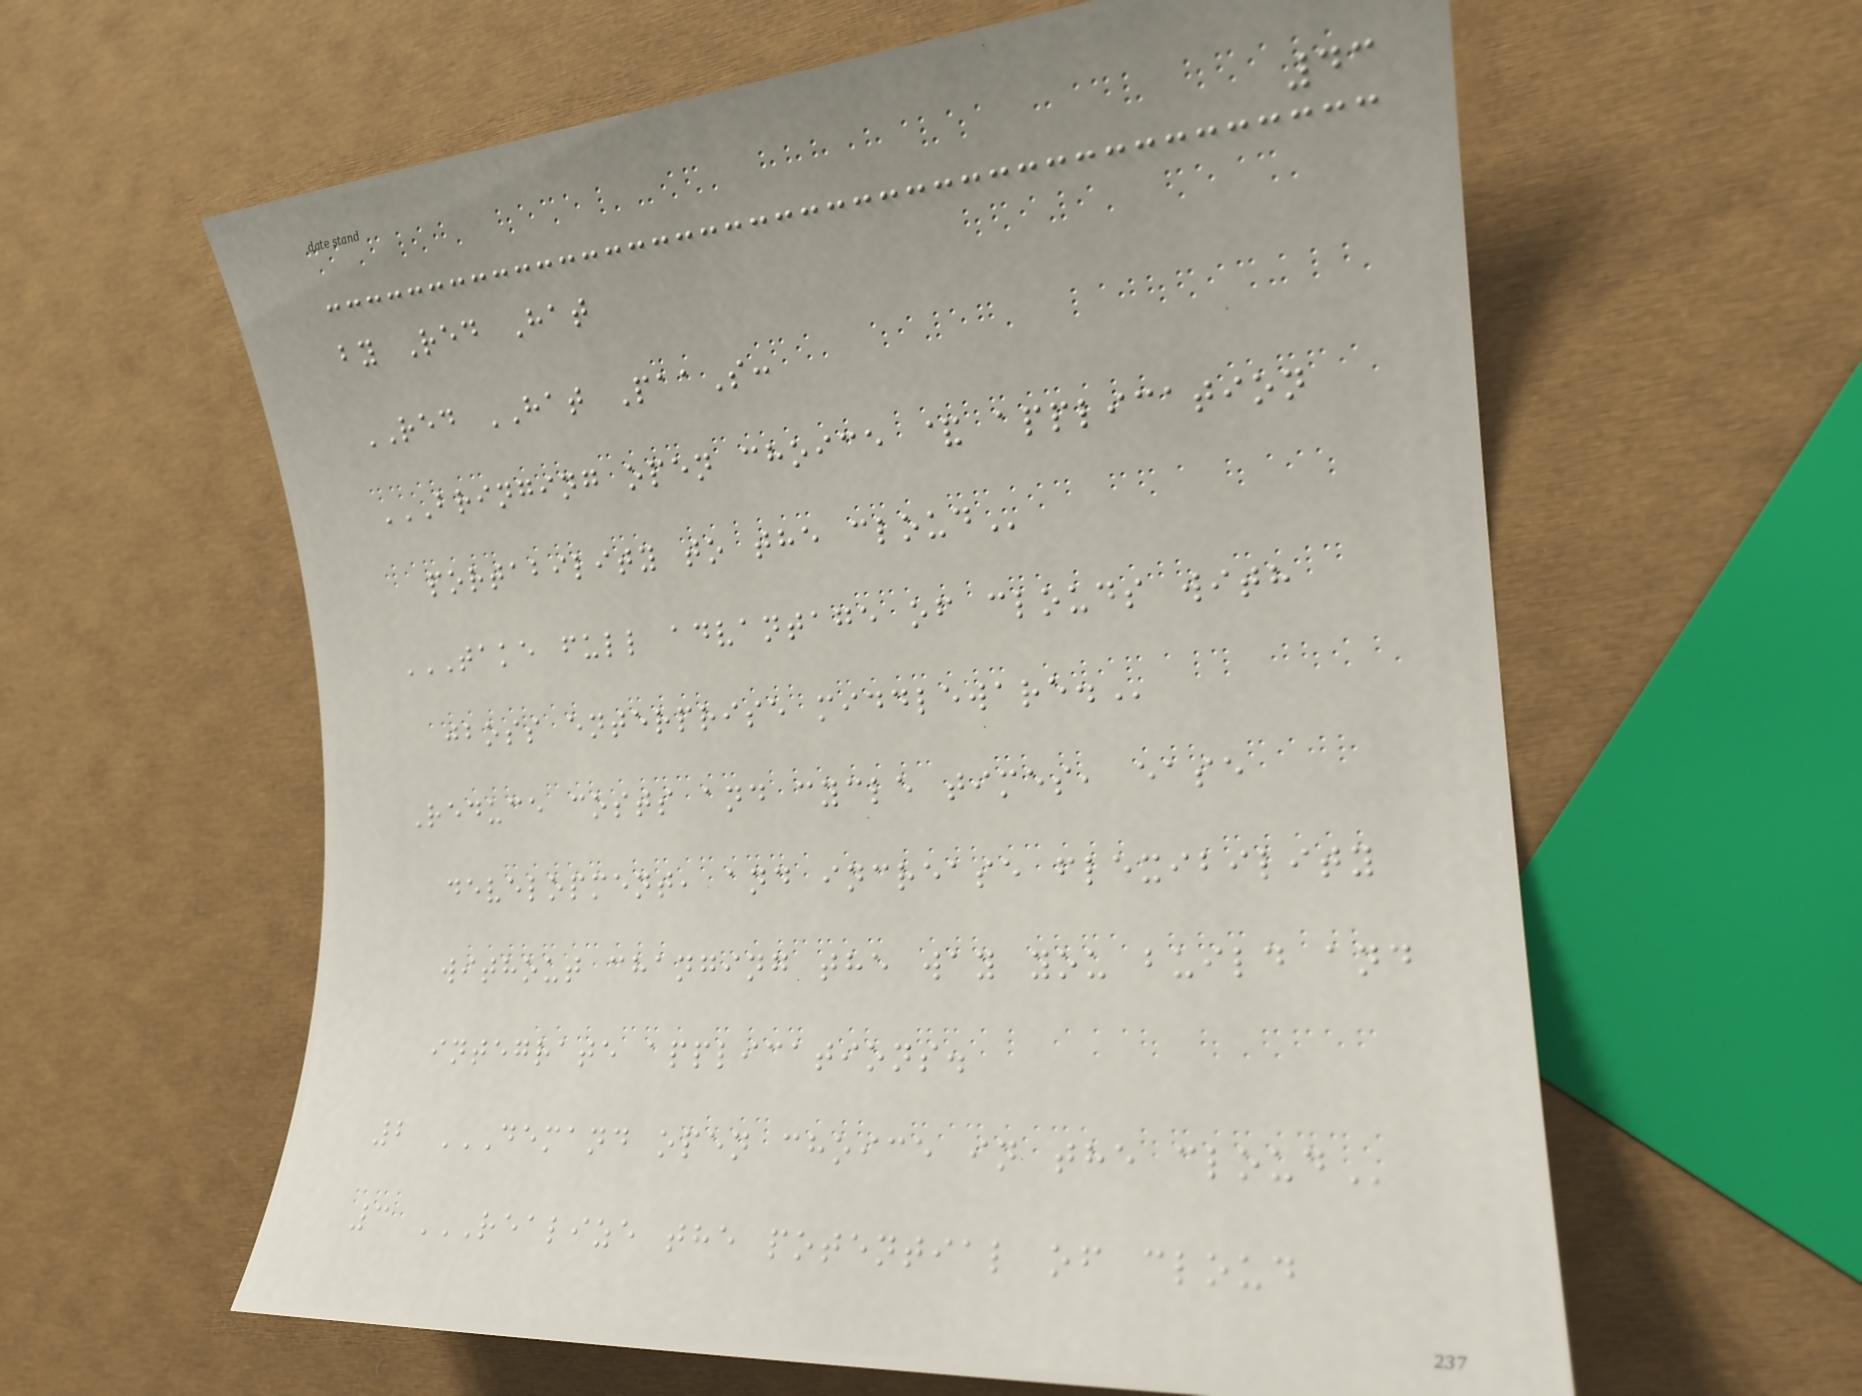43
by Red Hat
RED HAT PaaS:
BRINGING OPEN CHOICE & APPLICATION
PORTABILITY TO THE CLOUD
TAKE FULL ADVANTAGE OF CLOUDS WITH
JBOSS ENTERPRISE MIDDLEWARE.
Reduce costs and cycle times, ease
development, and increase flexibility
without changing the way you build and
integrate applications.
2 DEMAND OPEN CHOICE IN THE CLOUD
3 REALIZE THE POTENTIAL OF CLOUD
